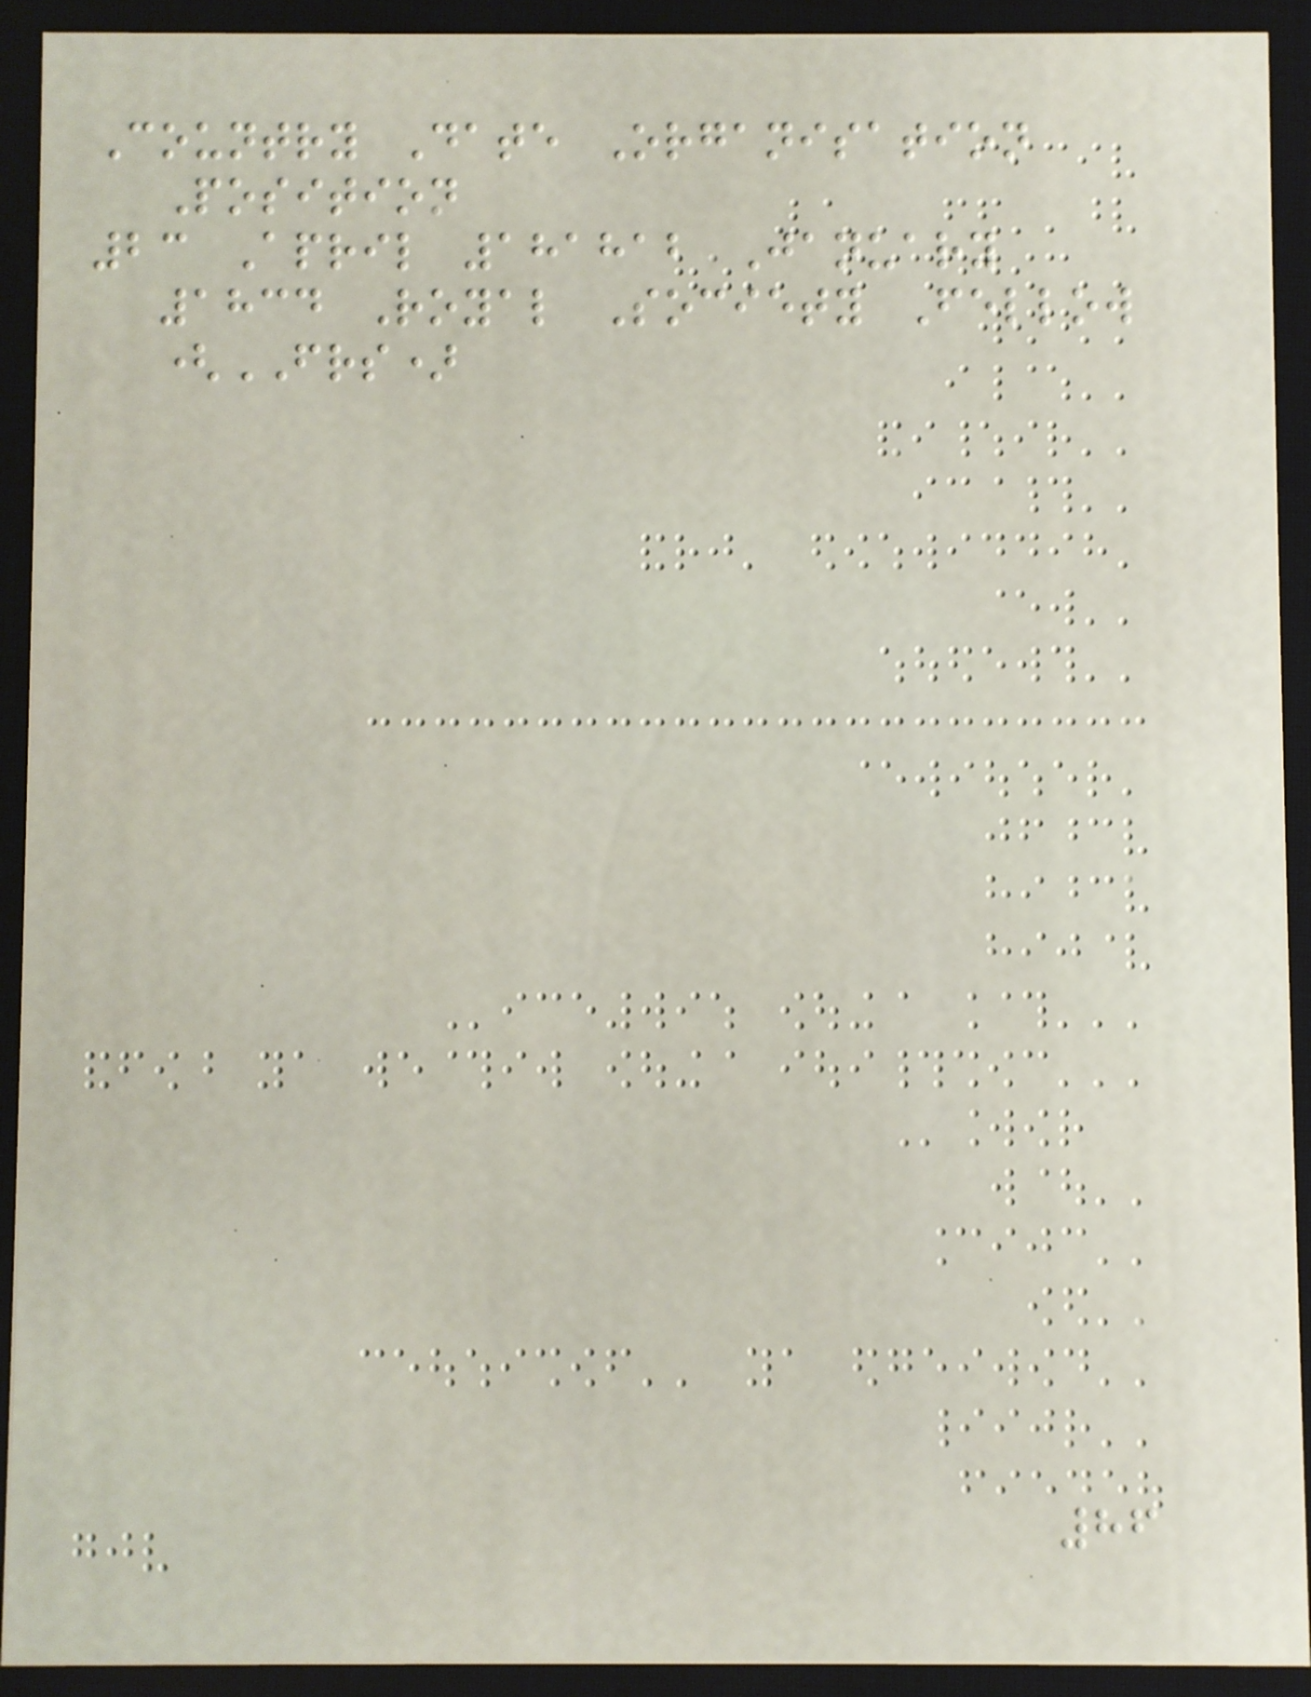Country Date Organisation
Position
23 April 181812 January
1834 Royal Society Fellow
(FRS)
86
